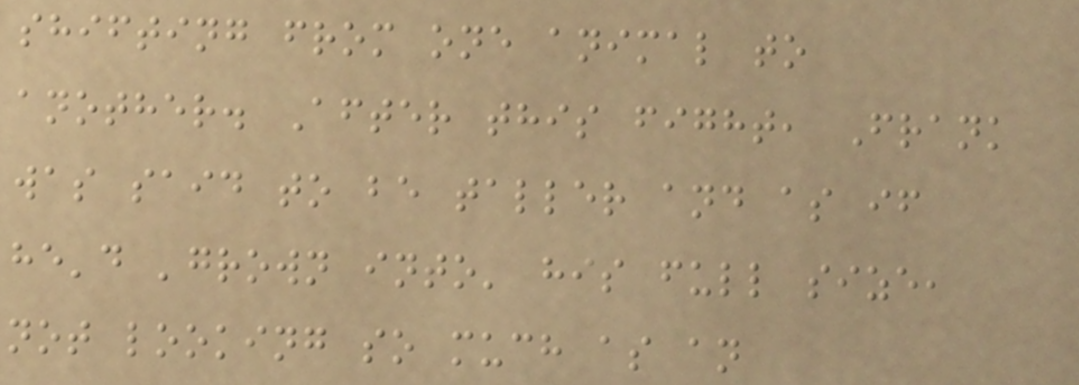shifting from one animal to
another. After this fight, Frank
was said to be taller and as if
he'd 'grown into' his full size,
not looking so much as an
